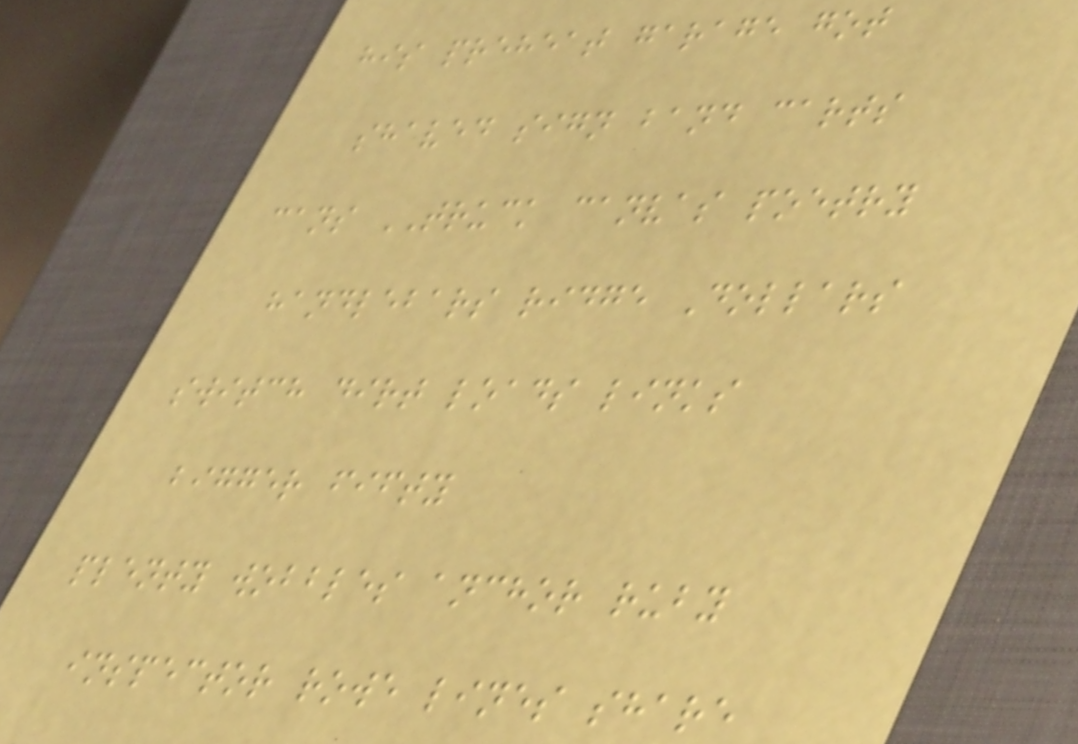his preheat garage got
shaved sign band carts
cans TRUCK canvas poetry
handlebars ridge Dollars
switch dirt loads links
bigger fifty
plenty wobbles anchor ruby
inspector rowe lines share
